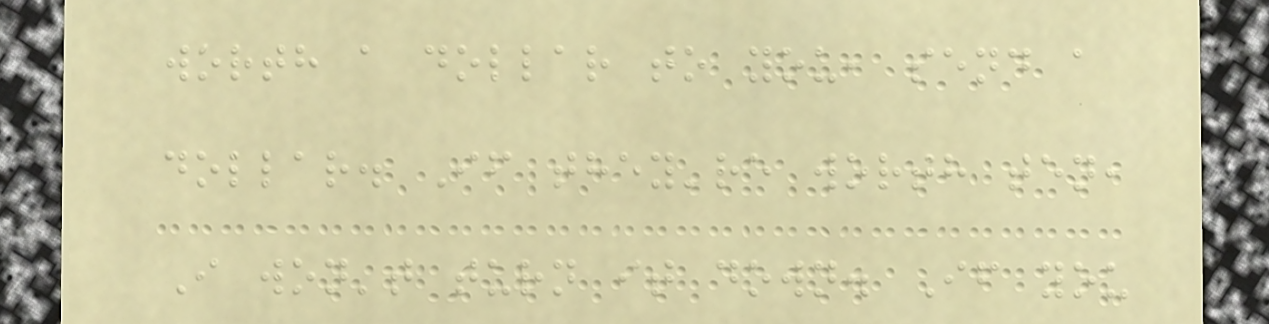worth a dollar to you, send a
dollar. If they're worth ten,
I won't turn it down. If you
